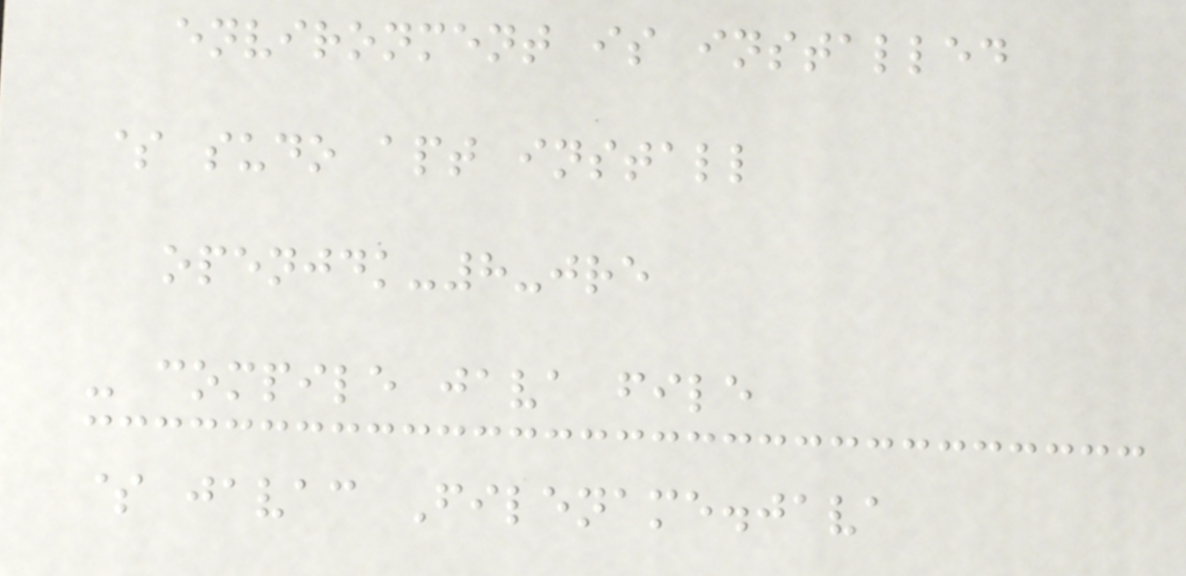environment is installed
$ sudo apt install
openjdk-8-jre
- compile java file
$ javac Filename.java
